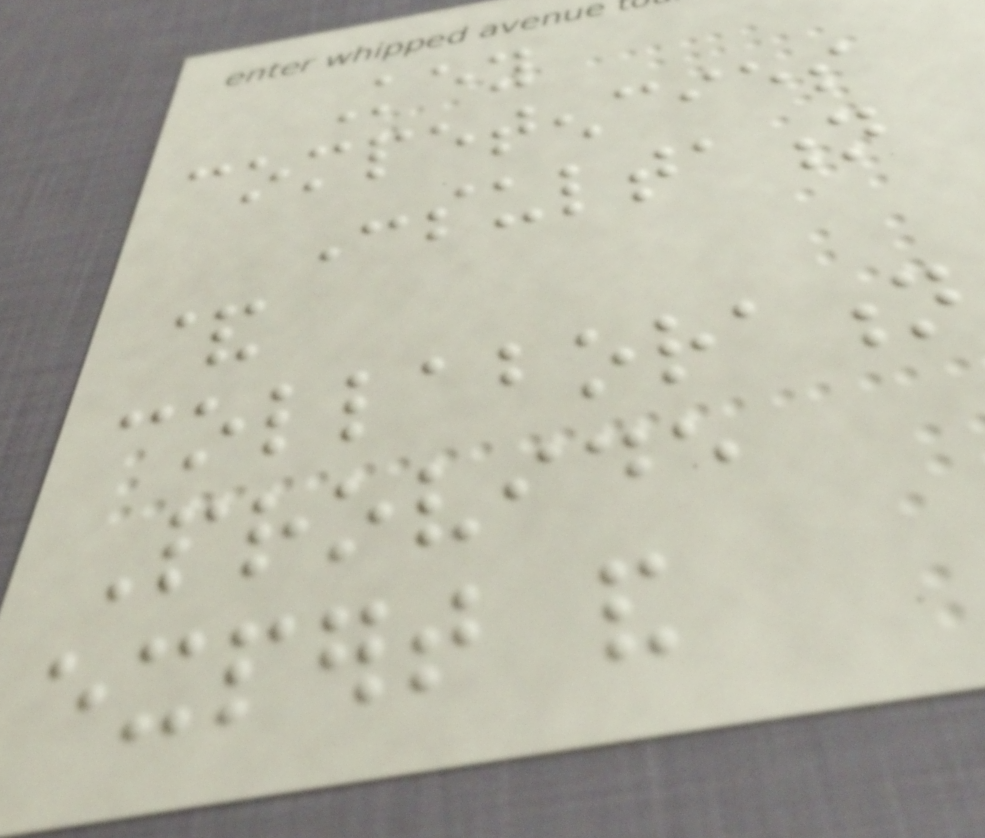Key
competencies
Consultation
&
collaboration
Provide
expert and
